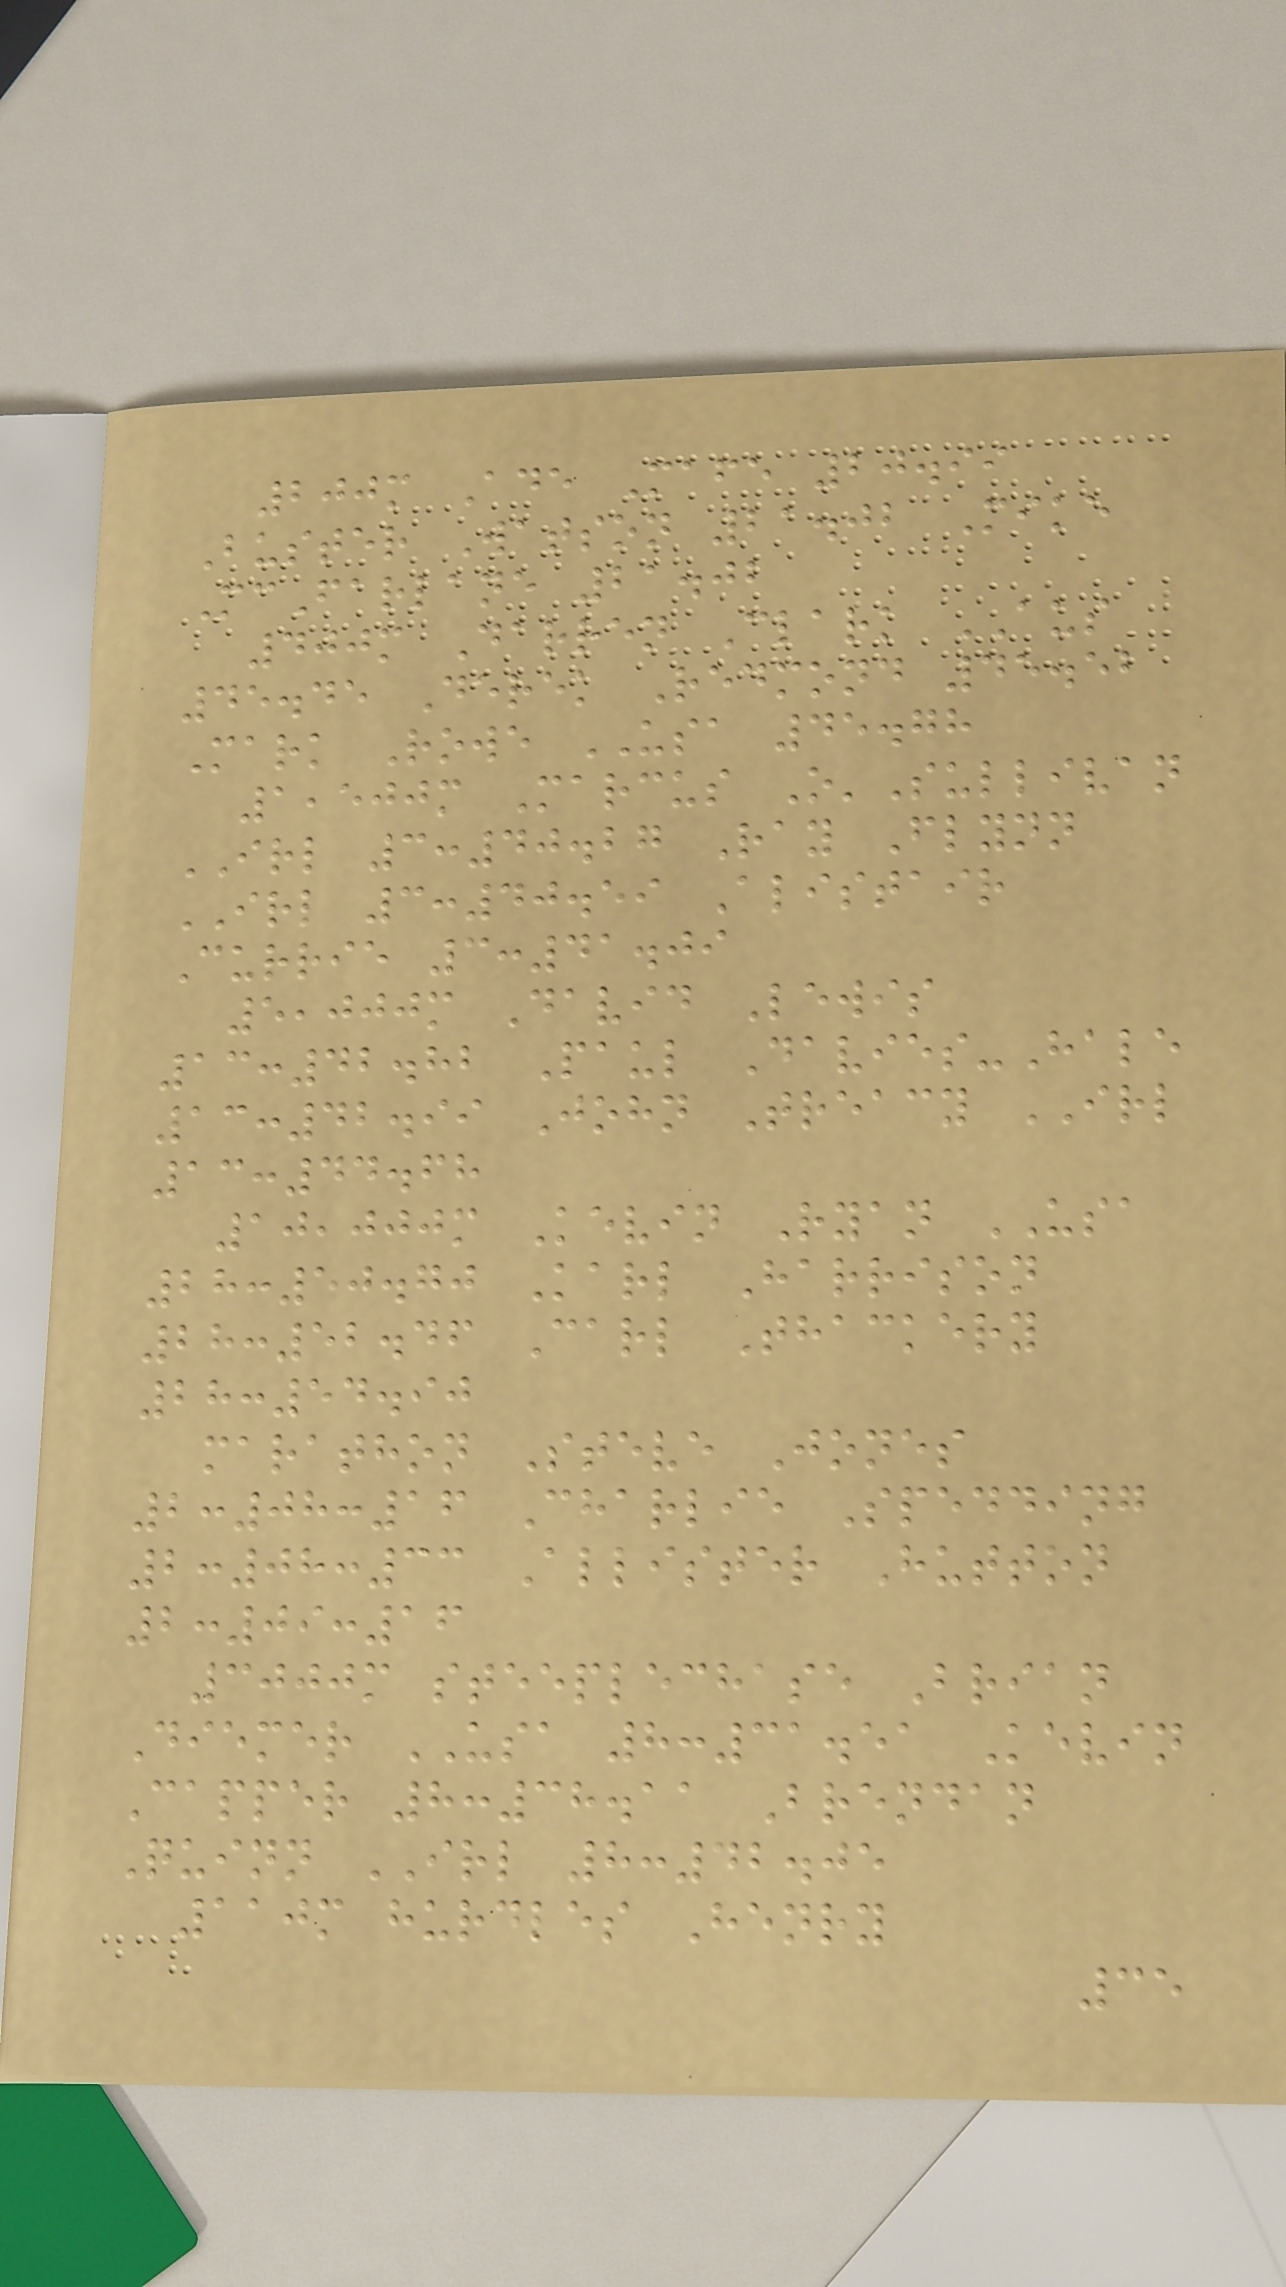200m Ade Mafe 20.99
Buster Watson 21.02 Mike
McFarlane 21.02
400m Darren Clark AUS
45.45 Derek Redmond 45.52
Mark Rowe USA 45.78
1,500m Marcus O'Sullivan
IRL 3:40.27 Ray Flynn
IRL 3:40.59 Alistair
Currie 3:41.09
5,000m David Lewis
13:42.82 Paul Davies-Hale
13:42.99 John Treacy IRL
13:44.68
10,000m Kevin Ryan USA
28:50.70 Karl Harrison
28:52.46 Carl Thackery
28:54.90
marathon Steve Jones
2:08:16 Charlie Spedding
2:08:33 Allister Hutton
2:09:16
3000m steeplechase Brian
Diemer USA 8:31.51 Kevin
Capper 8:38.11 Brendan
Quinn IRL 8:42.05
110m hurdles Henry
35
